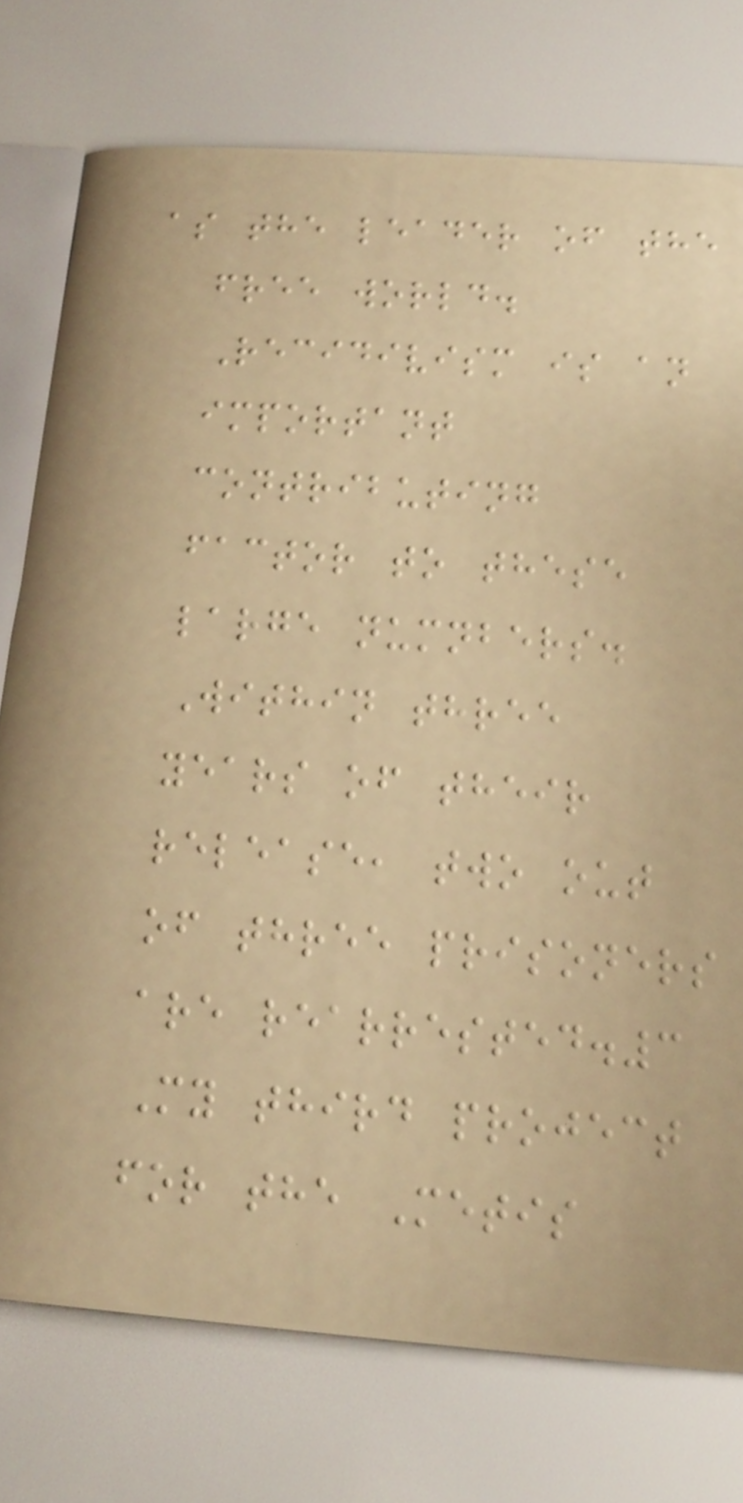as the leader of the
free world.
Recidivism is an
important
contributing
factor to these
large numnbers.
Within three
years of their
release, two out
of three prisoners
are rearrested.3
My third project
for the Metis
